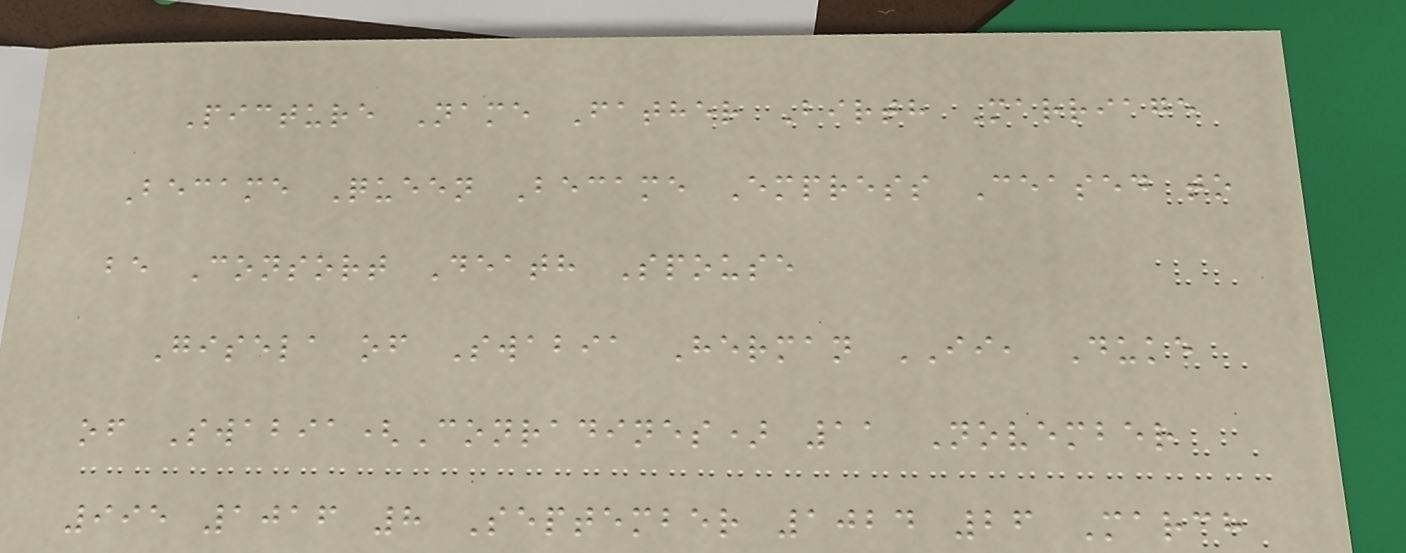Picture Name Father Birth Marriage
Became Queen Became Empress Ceased to
be Consort Death Spouse
Gisela of Swabia Herman II, Duke
of Swabia(Conradines) 11 November
995 1016 8 September 1024 26 March
